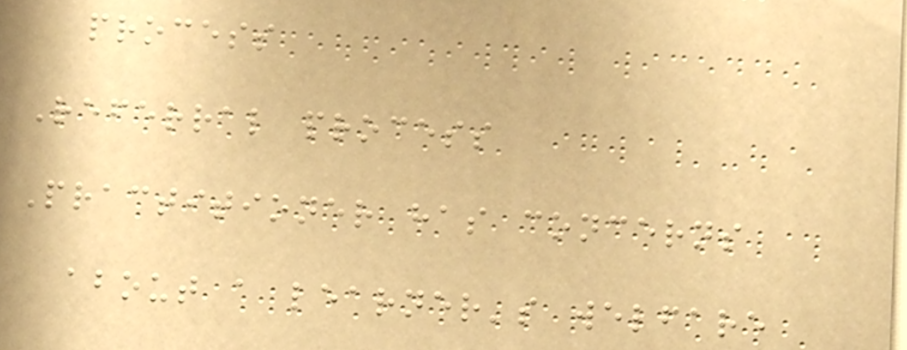process
Referral process
Practitioner has concerns
about a learner's welfare
